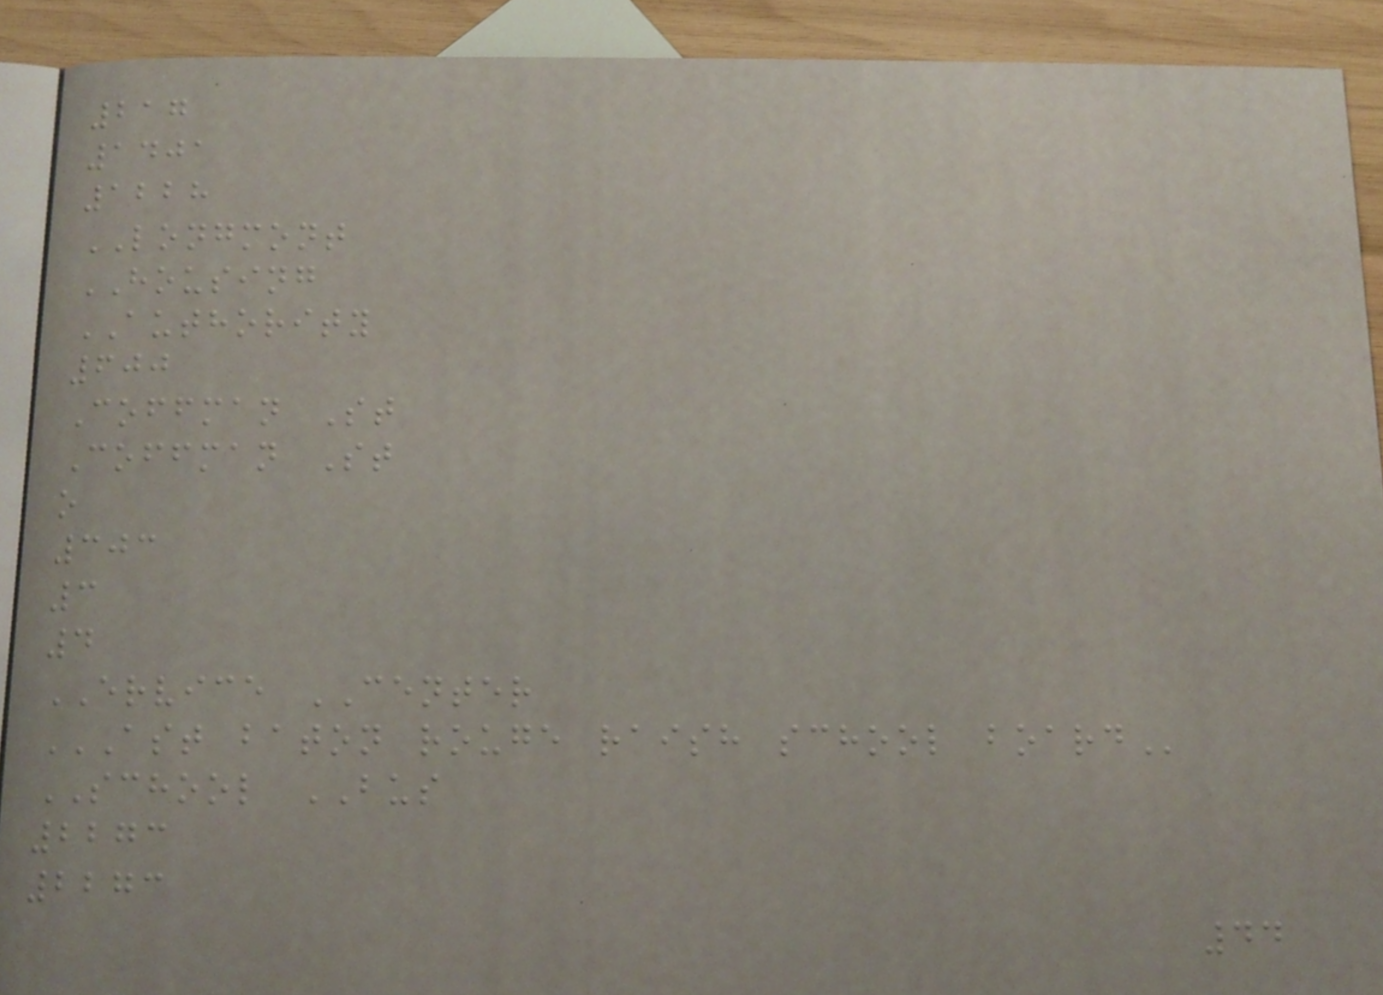217
1401
1228
LONGMONT
HOUSING
AUTHORITY
600
Coffman St
Coffman St
o
303
3
4
ERVICE CENTER
AST BATON ROUGE RAISH SCHOOL BOARD
SCHOOL BUS
2273
2273
44
